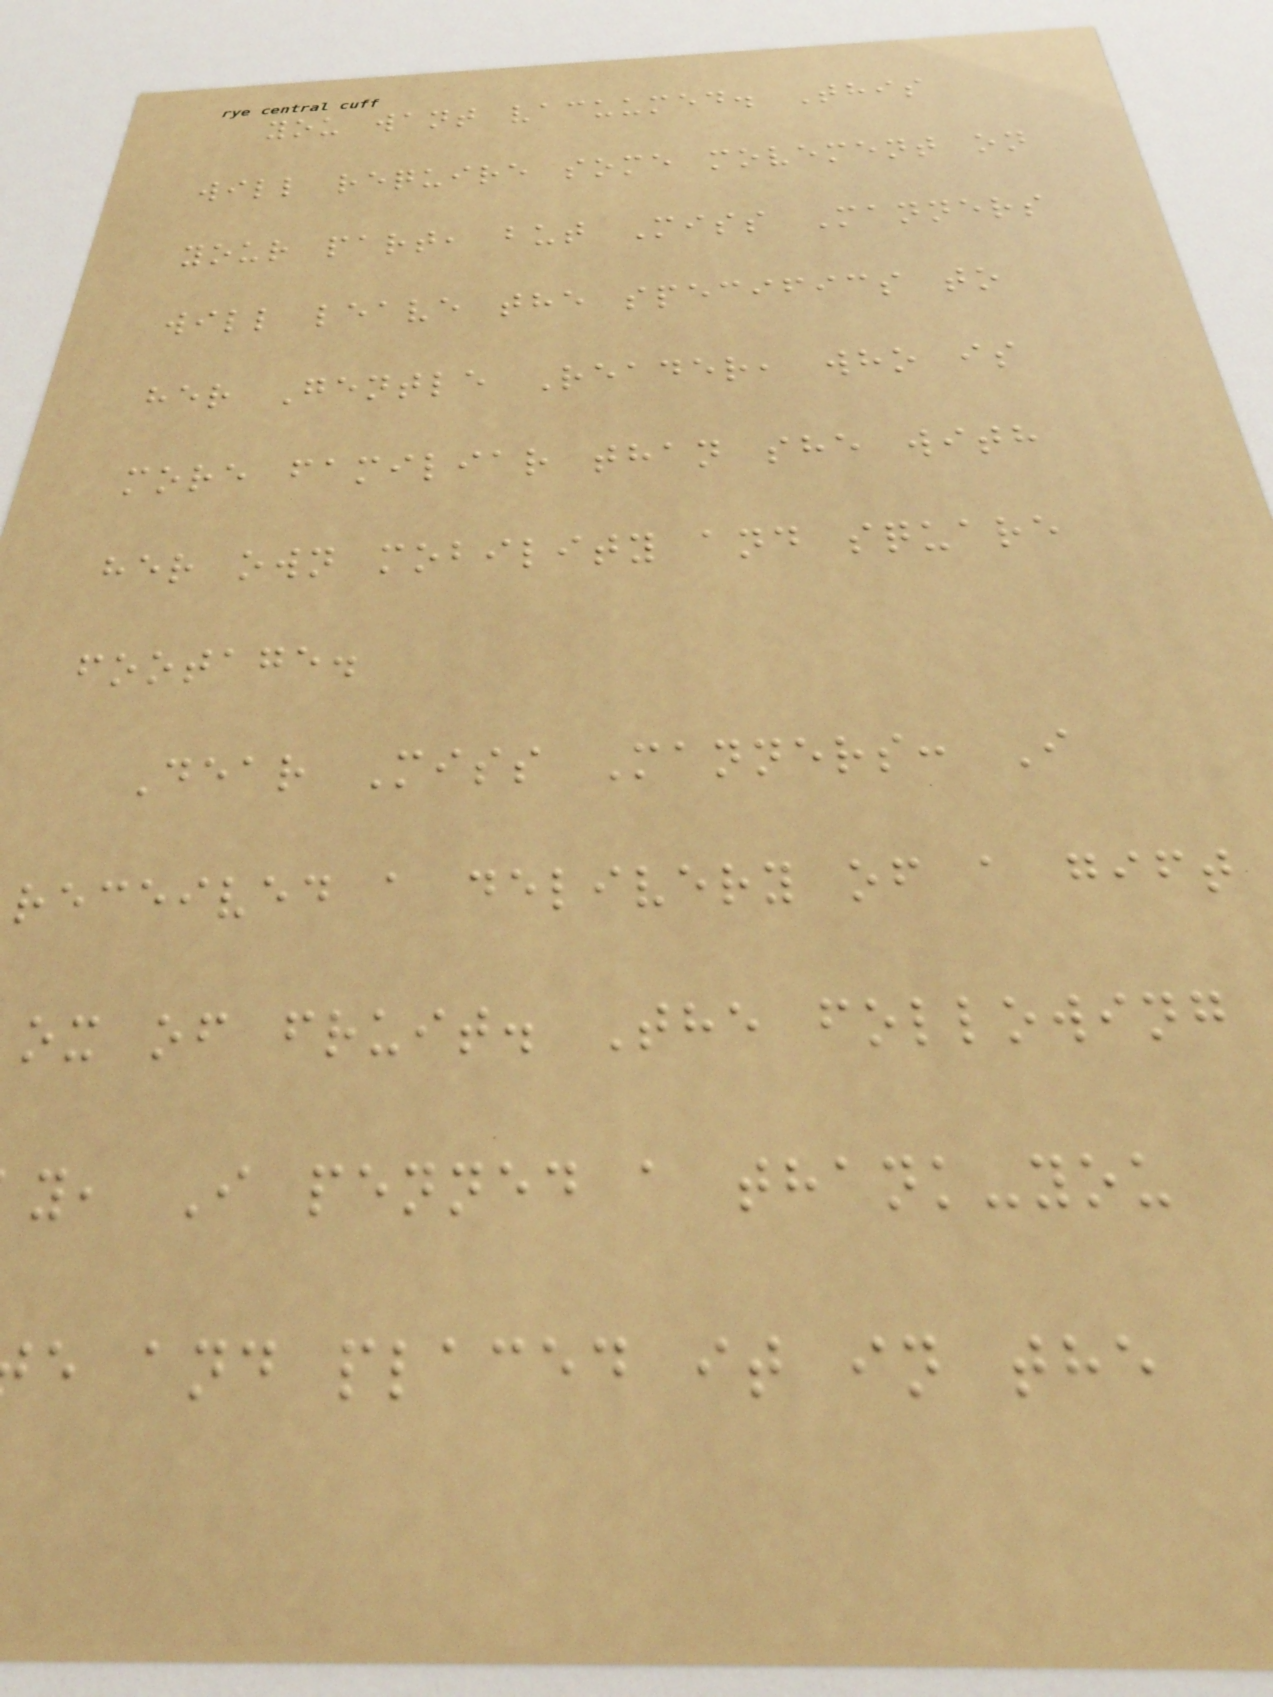you want vacuumed. This
will require some movement on
your part, but Miss Manners
will leave the specifics to
her Gentle Reader, who is
more familiar than she with
her own mobility and square
footage.
Dear Miss Manners: I
received a delivery of a gift
ox of fruit. The following
y, I penned a thank-you
e and placed it in the
